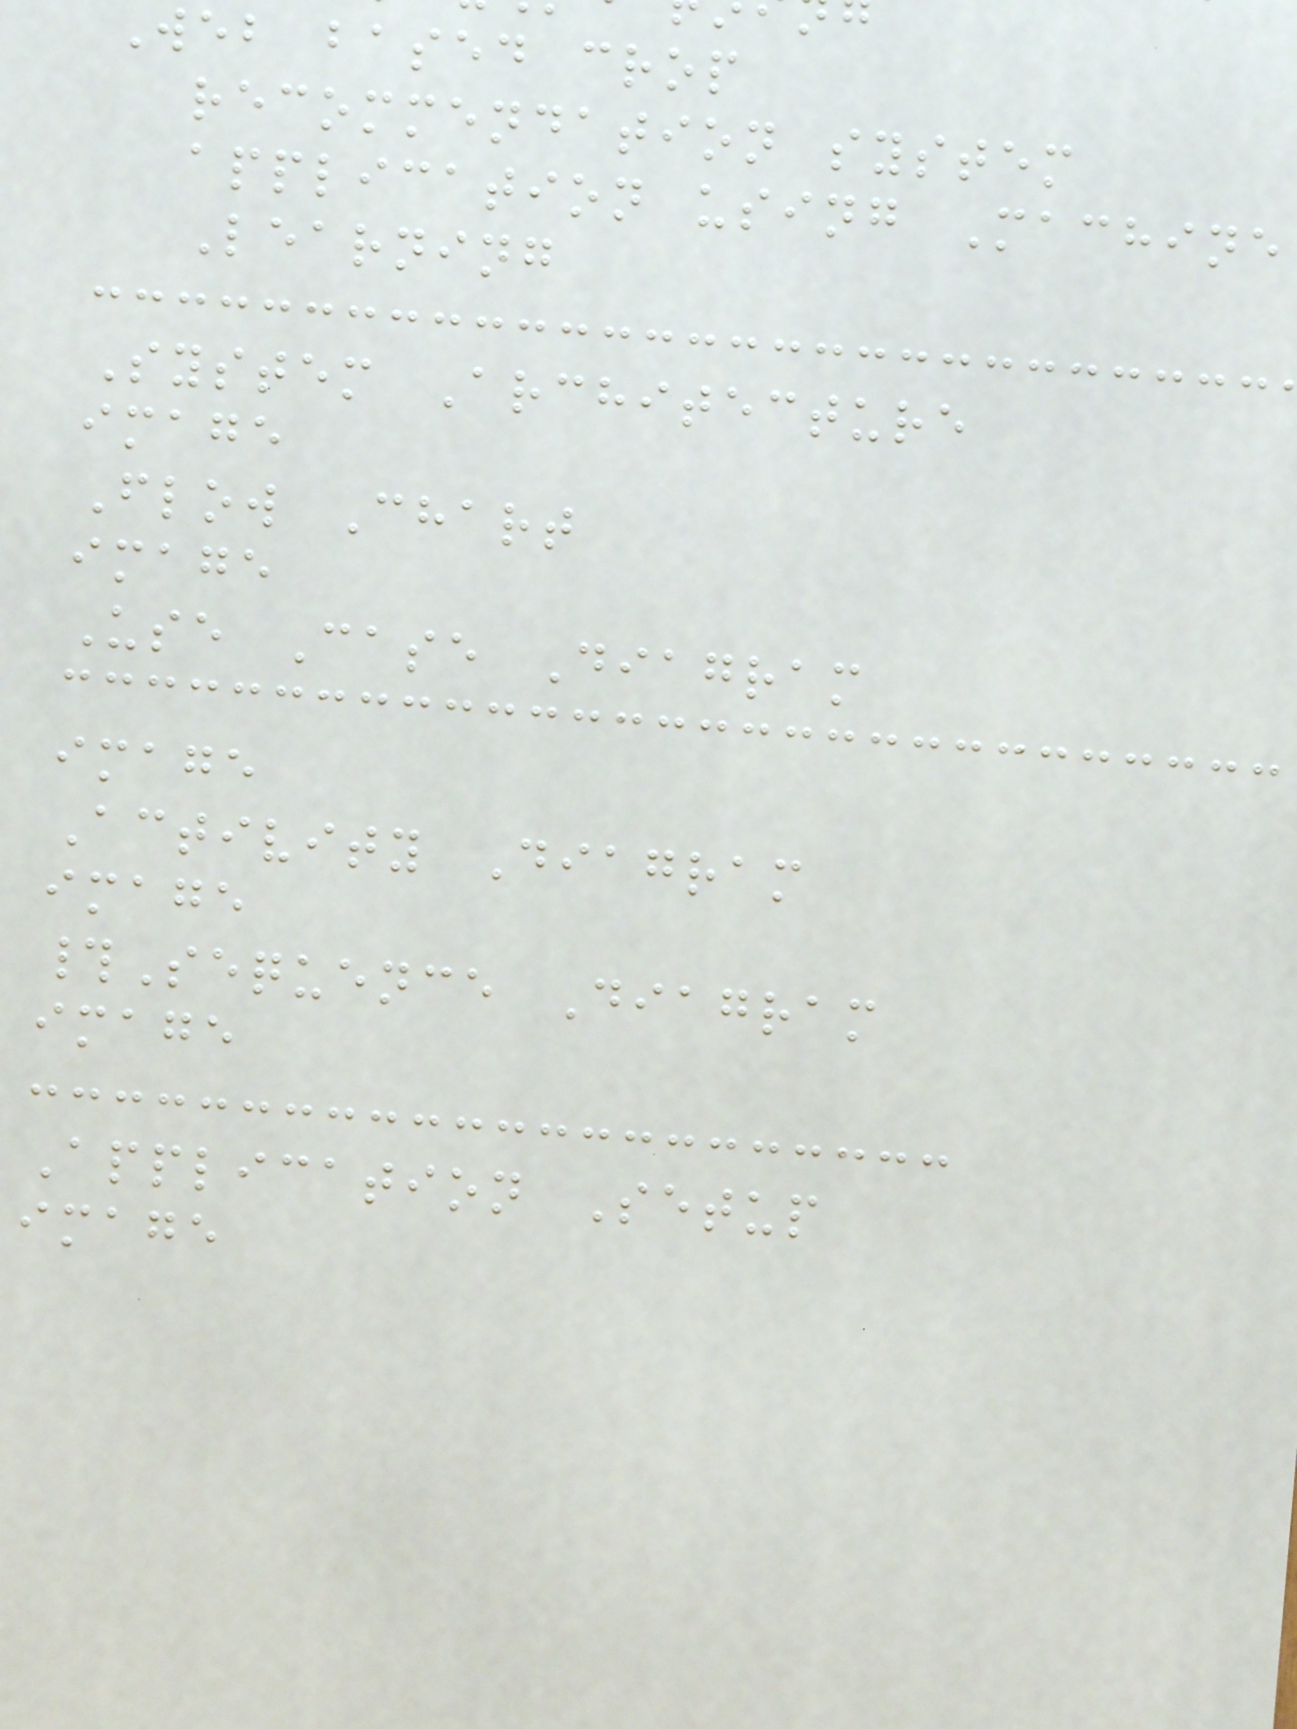Web based crop
recommendation system
application using Machine
Learning
System Architecture
image
Flow Chart
image
Use Case Diagram
image
Activity Diagram
image
#Sequence Diagram
image
Application Setup
image
